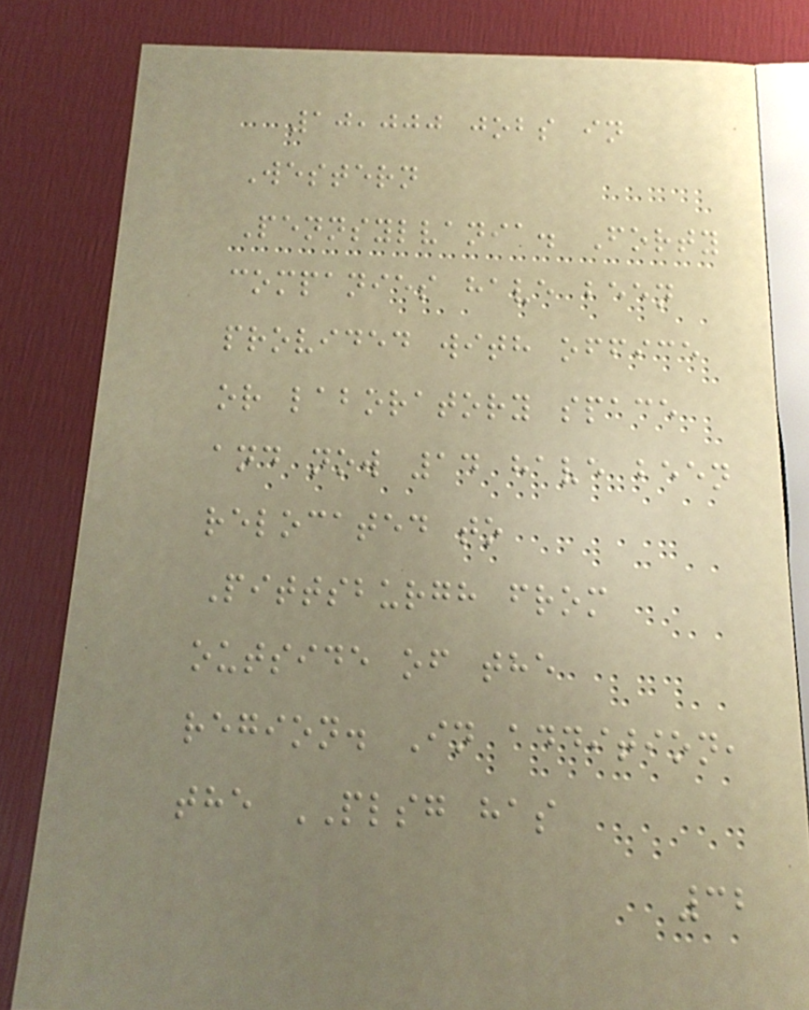10,000 jobs in
Western
Pennsylvania. Forty
companies have been
provided with office
or laboratory space
and now 14 have been
relocated to
Pittsburgh from
outside of the
region. In addition,
the PLSG has
32
